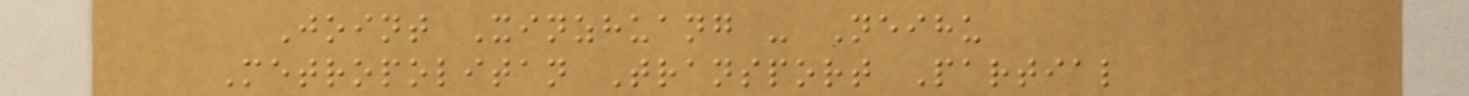Joint Xinzhuang - Neihu
Metropolitan Transport Partial
